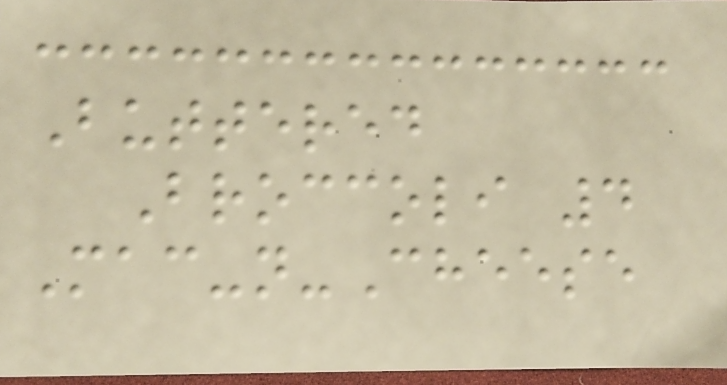Buttered
Broccoli 4
Mac-n-Cheese
